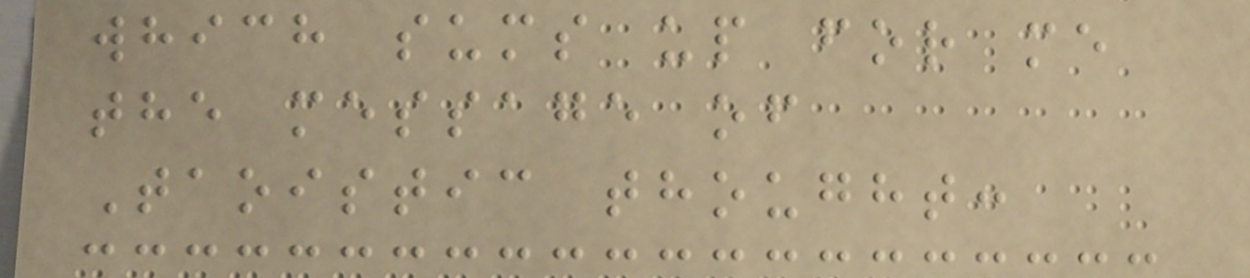which sums up for me
the message of
Taoistic thought:
